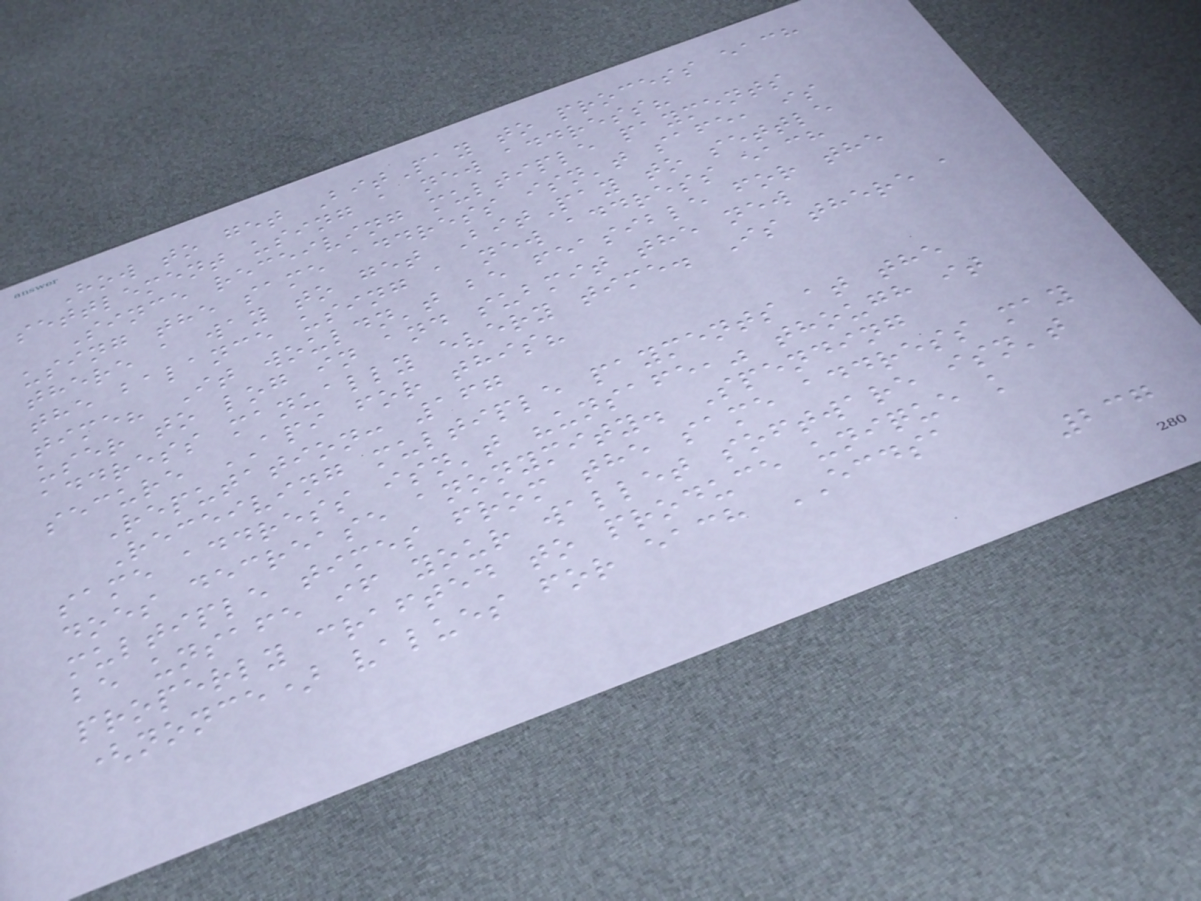How to get BitPay to process each
settlement using a new address?
Since receiving multiple payments
using the same address isn't safe, is
there a way to get BitPay to settle
the balance using a new address each
time? It wouldn't be feasible for the
user to log in and submit the new
address manually every time. Is there a
secure API for this?
Reputation: 167
Receiving multiple payments at the
same address isn't "unsafe," though it
does decrease anonymity. Spending
multiple times from the same address may
be unsafe if your wallet software isn't
properly crafted to produce unique k
(nonce) values for each ECDSA
237
